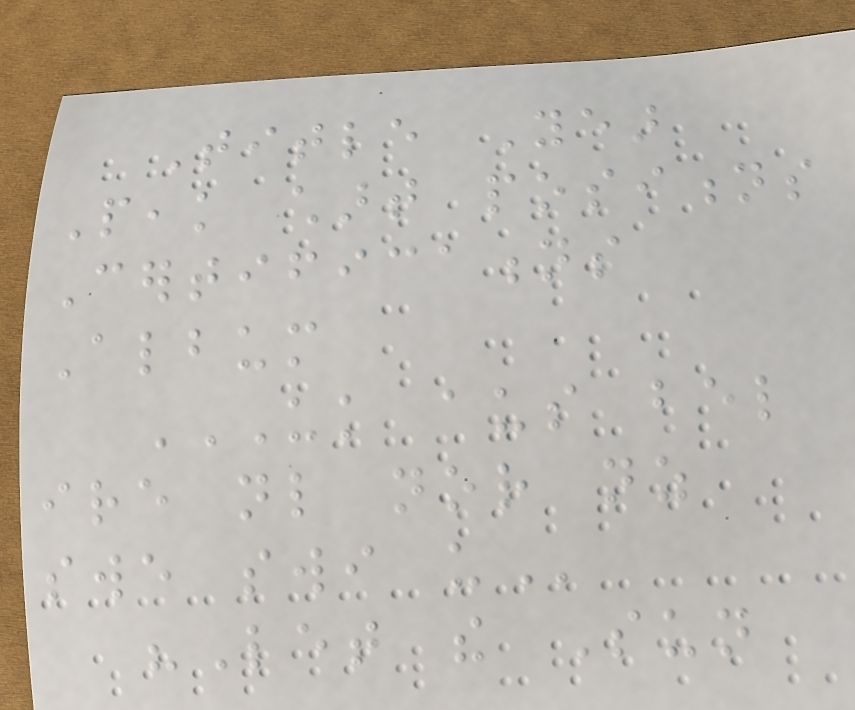Title Year
Peak chart positions
Certifications
Album
UK AUS BEL
IRE NL NOR NZ
SWE SWI US
"Let the Sun
